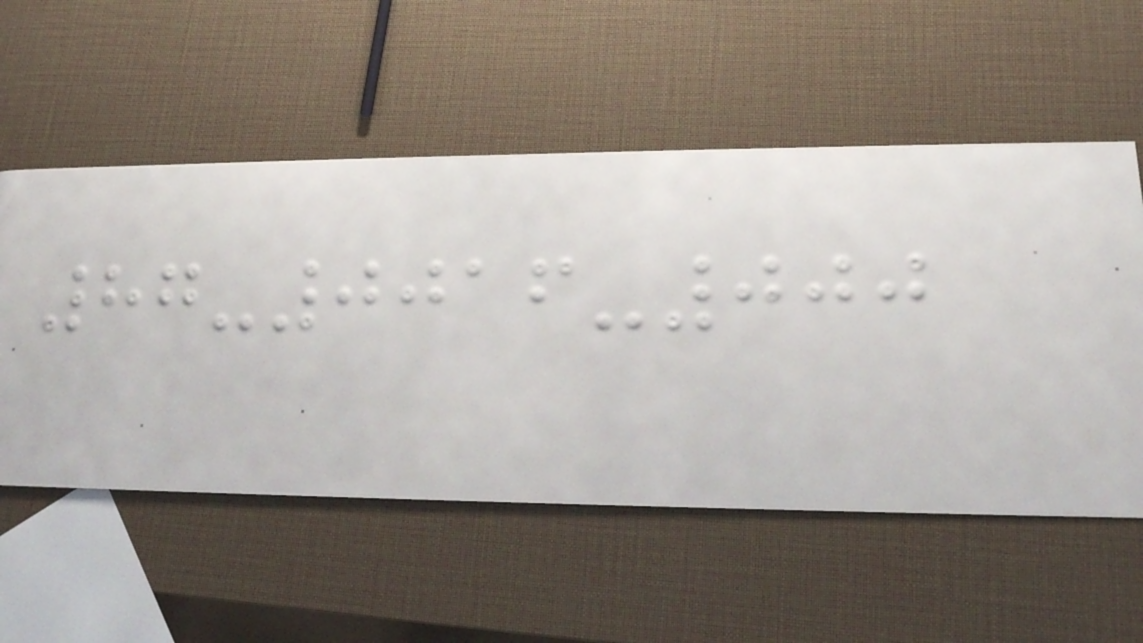87-0016-000
